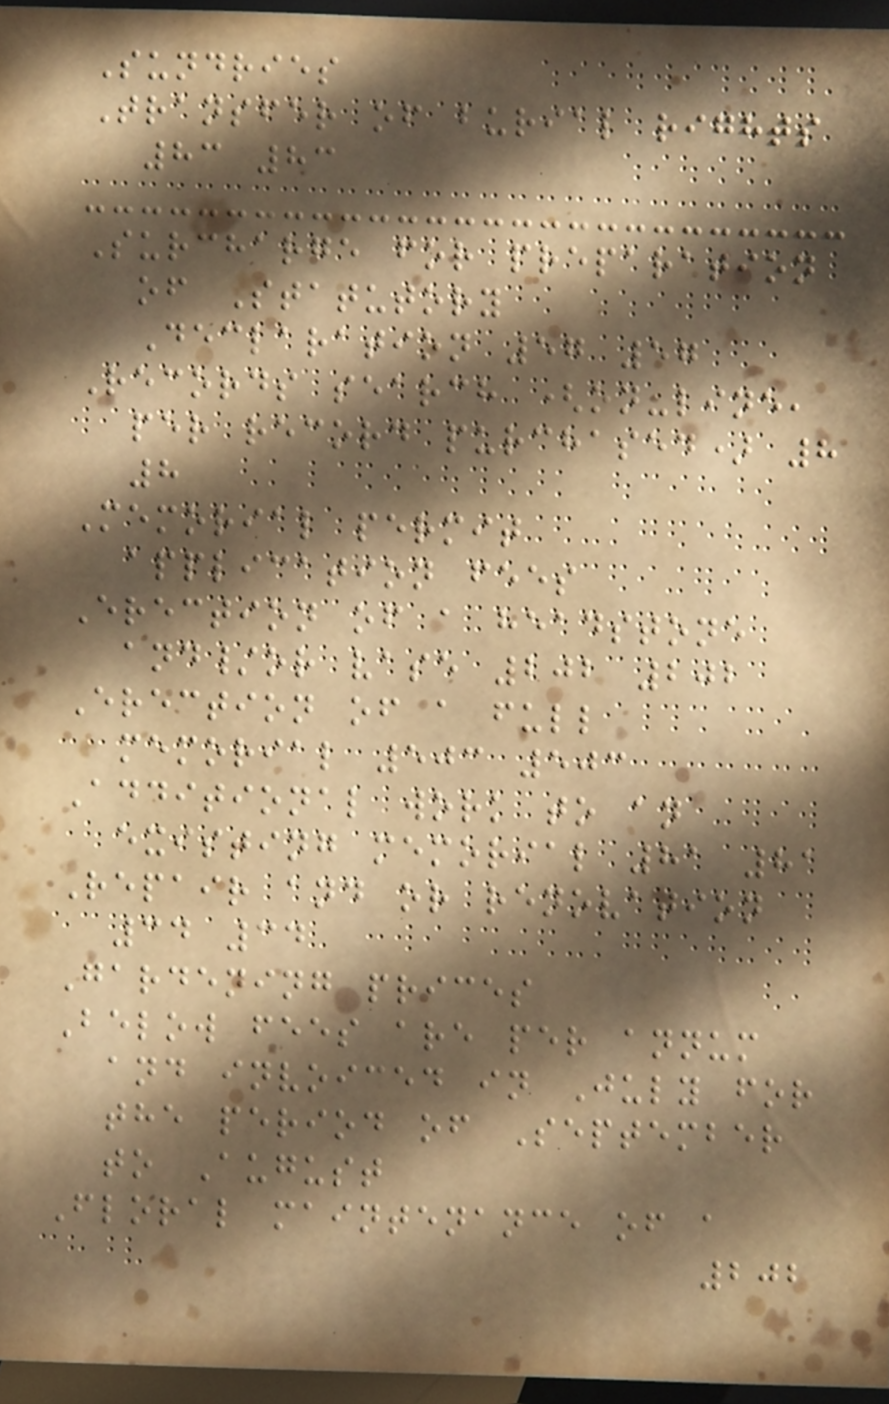Sundries
Transfer of burial rights
83 83
Surcharge for preparation
of Statutory
Declaration 57 57
Records search (on-line,
per record purchased) 8
8
Memorial permit
application fees
Erection of a headstone
and/or vase 202 202
Erection of a full
memorial 503 503
Additional work to an
existing memorial 81 81
Repair and or renovation
34 34
Gardening prices
Below fees are per annum
and invoiced in July for
the period of September
to August
Floral maintenance of a
202
